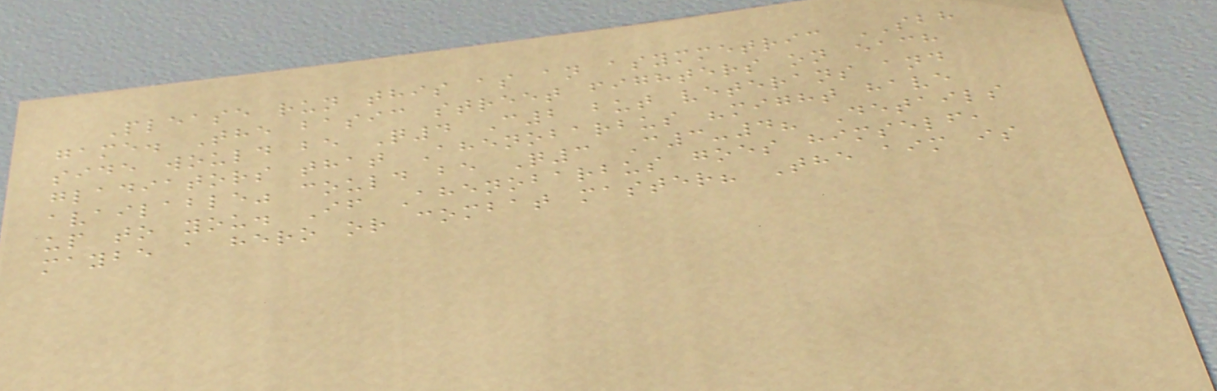Please run this as an asymmetric SBH
game. The basic street fighters on each
side would be Q4 C2 but veterans and
gladiators that Ahenobarbus "might have
available" could be Q3 C3-4? Details
up to you. If Ahenobarbus goes himself,
maybe a hero or combat master? The aim is
